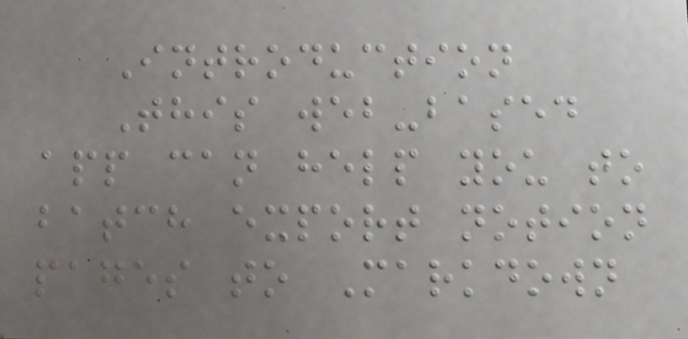Introduction
This web-based
app can help you to
batch export notion
pages to Markdown
